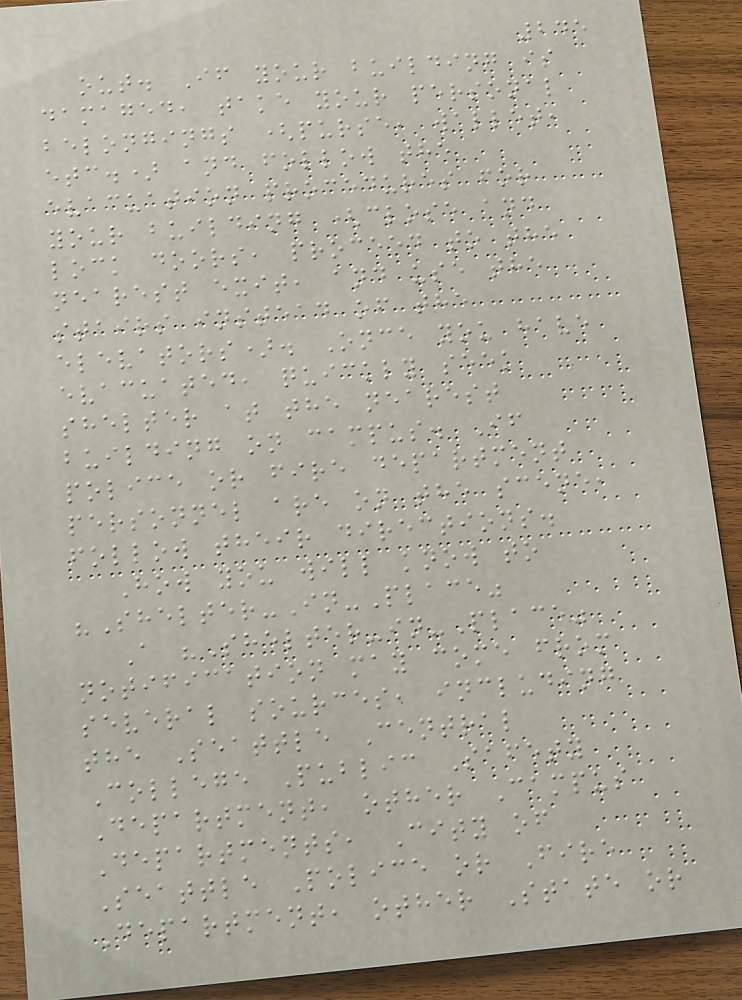245
out. If your building is
damaged, take your personal
belongings (purse, wallet,
etc.) and follow the
evacuation procedures for
your building (close and
lock doors, proceed to the
nearest exit, and use the
stairs instead of the
elevators). Once you have
evacuated, quickly seek
shelter at the nearest
building on campus. If
police or fire department
personnel are on the scene,
follow their directions.
How you will know to
"Shelter-In-Place"
A "Shelter-in-Place"
notification may come from
several sources, including
the Seattle Central
College Public Safety
Department, other Campus
Departments, City of
Seattle Police or Fire
Department, other State or
